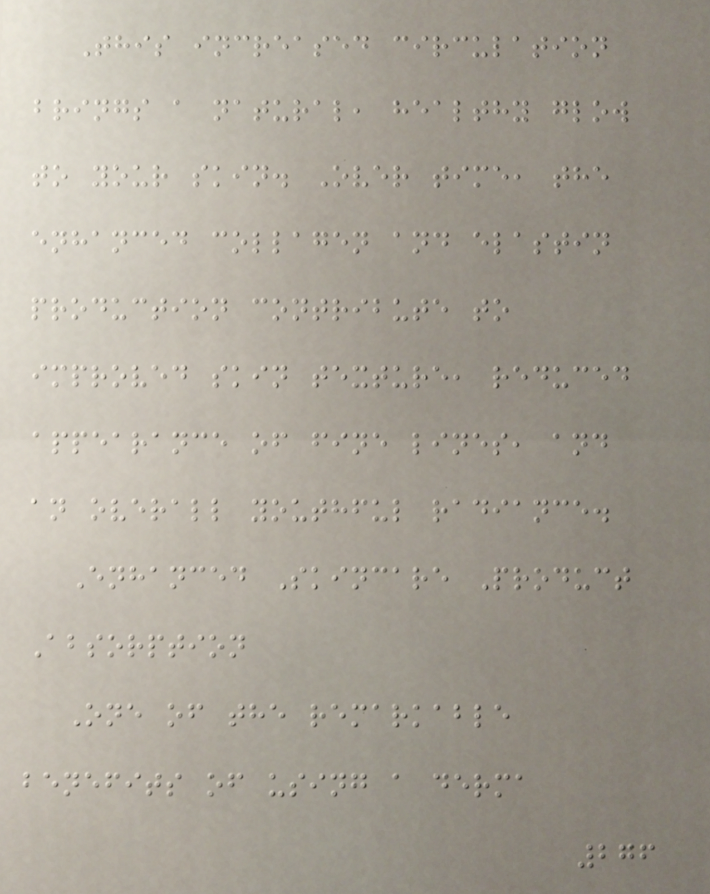This increased circulation
brings a natural, healthy glow
to your skin. Over time, the
enhanced collagen and elastin
production contribute to
improved skin texture, reduced
appearance of fine lines, and
an overall youthful radiance.
Enhanced Skincare Product
Absorption
One of the remarkable
benefits of using a derma
276
